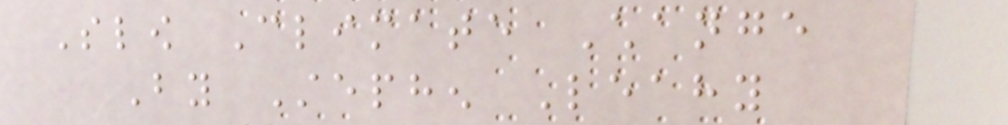Slow Climate Change
By Stephen Leahy
